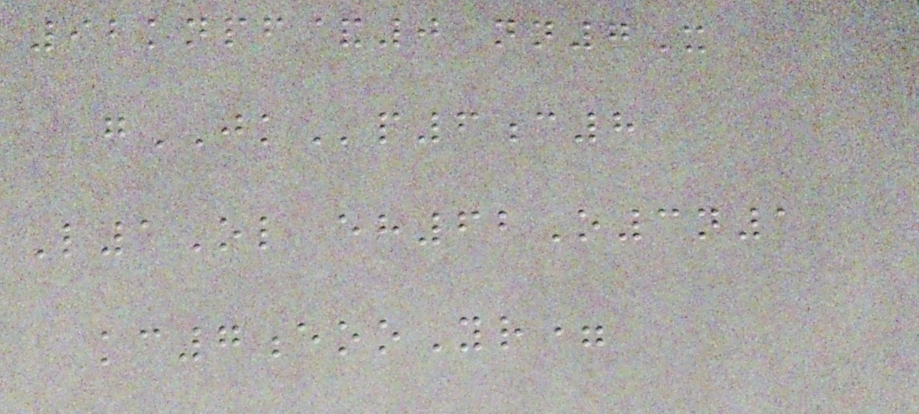92knpf&0 nn7X
gJKp6c8
L1Ol eh62O3n1
kc7eooYr=
